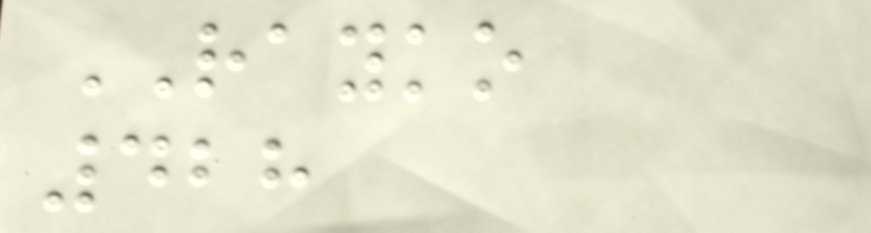RAYKO
428
